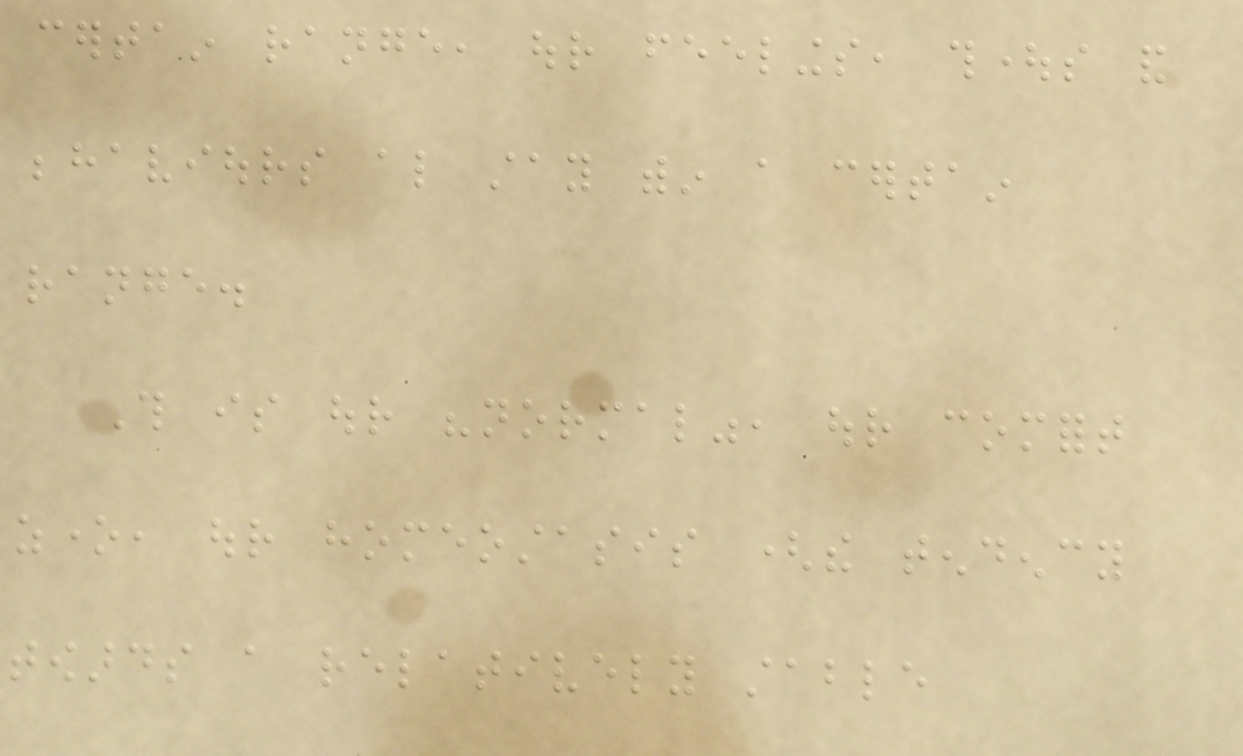certain range, our feelings, thoughts and
behaviours also stay within a certain
range.
This is our "normal", our comfort
zone, our homeostasis (the tendency
towards a relatively stable
